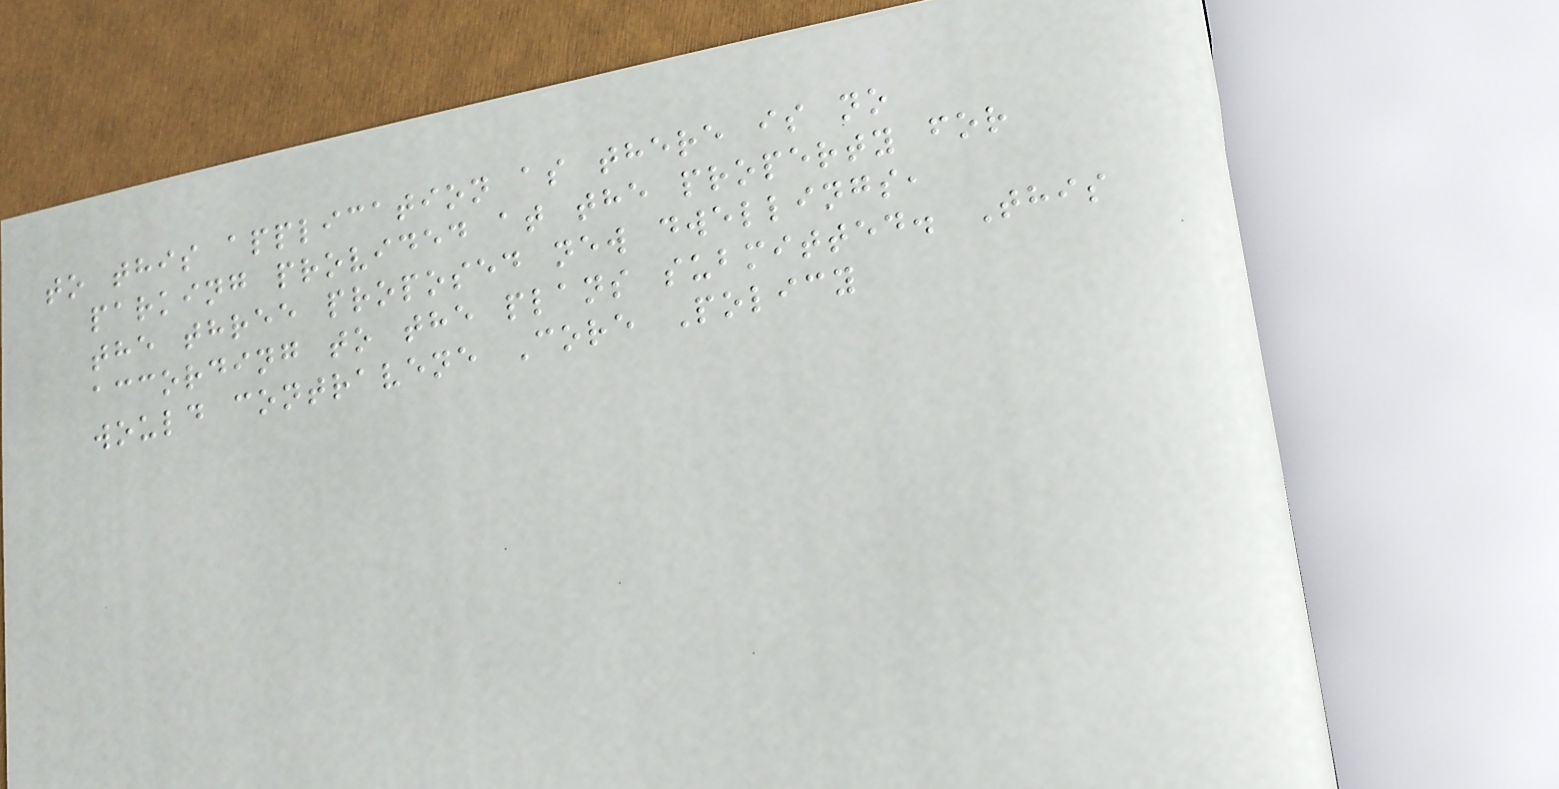to this application as there is no
parking provided at the property for
the three proposed new dwellings,
according to the plans submitted. This
would contravene Core Policy
